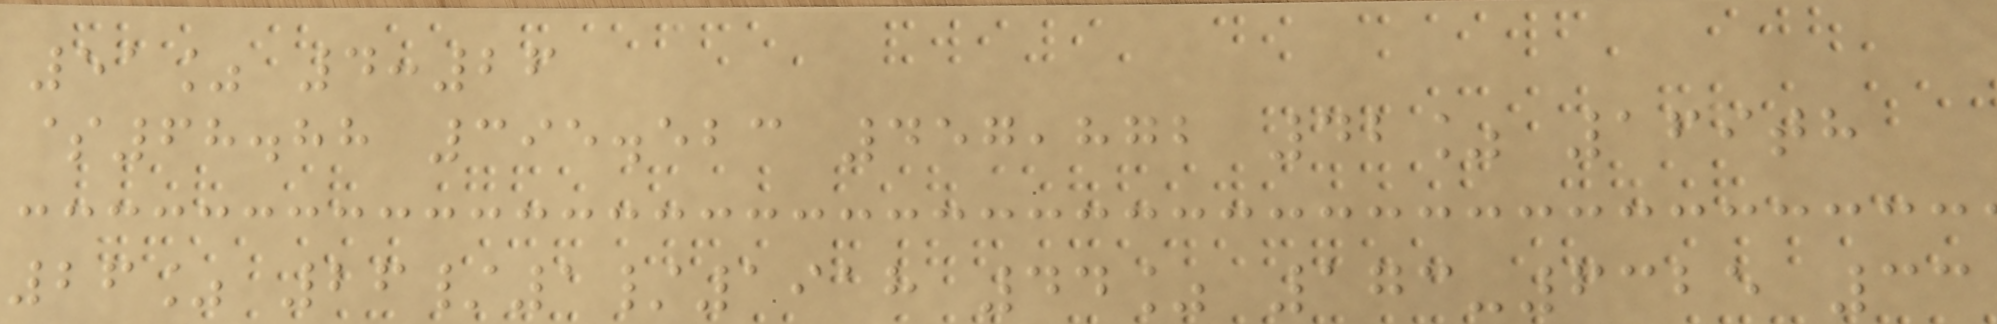51% 4:26
$68.88 395.523 457,872 42% 169th
26% 26/1/1918 44% 173-6325 33
